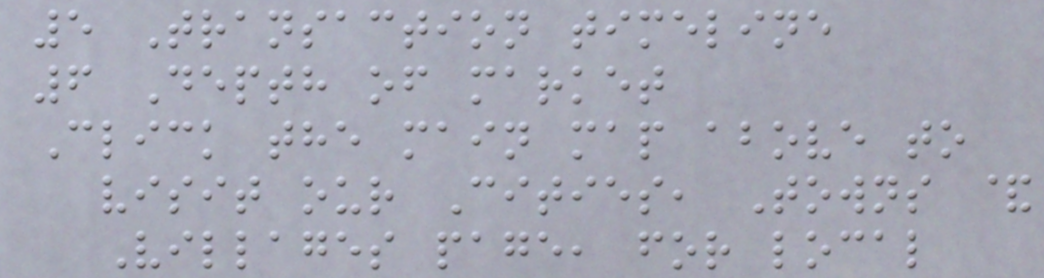5 Transaction timeline
6 Depth of market
Click the main map above to
visit our Cities, Towns &
Villages page, for local
